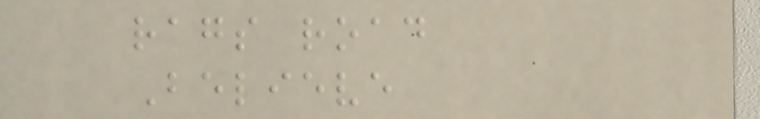rags road
Believe
